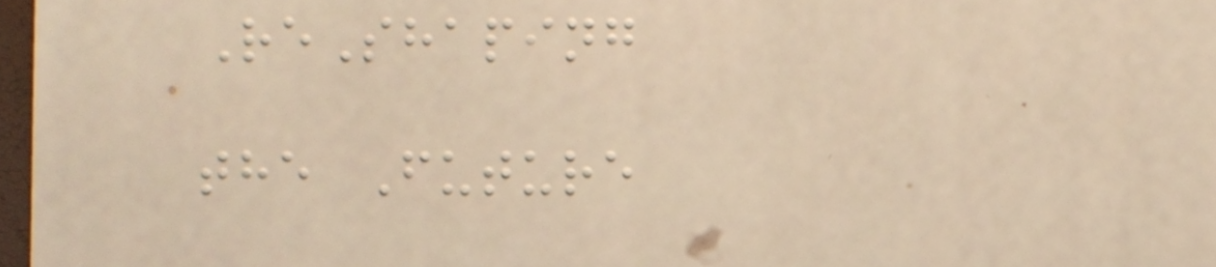ReShaping
the Future
